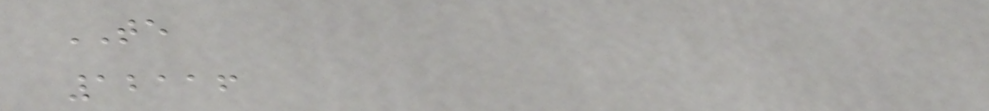TE
12116
